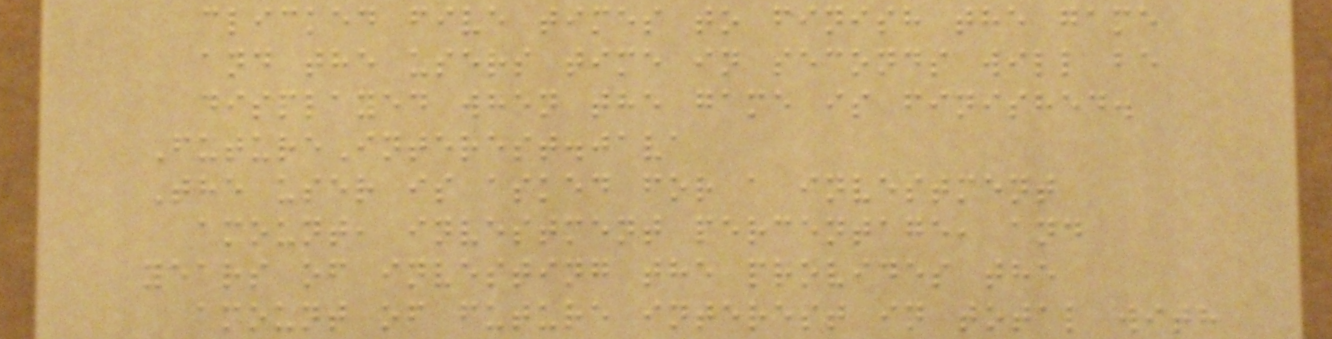clicked five times to finish the game
and the users time in seconds will be
displayed when the game is finished.
FutureInterest.java
The user is asked for a investment
amount, investment percentage, and
years of investing the provides the
amount of future interest in total with
